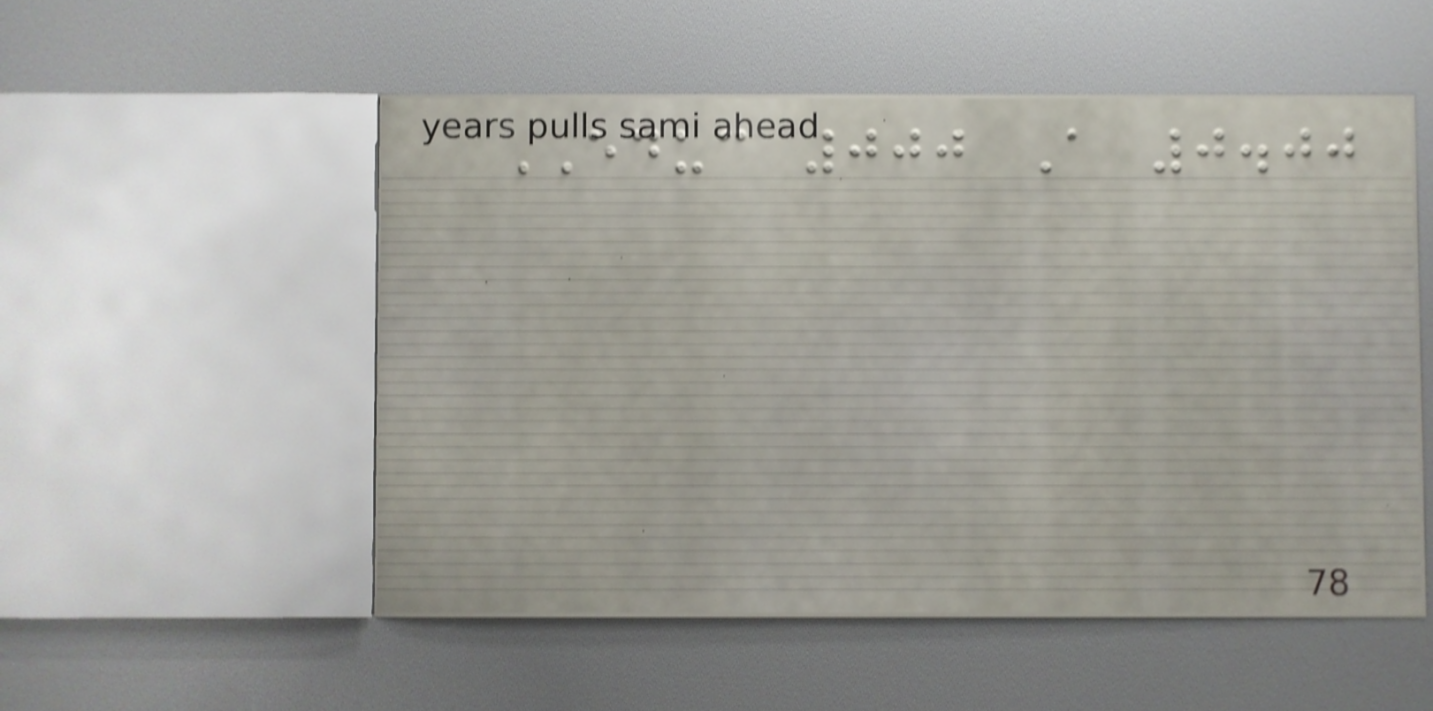EDUC 000 A 0.00
